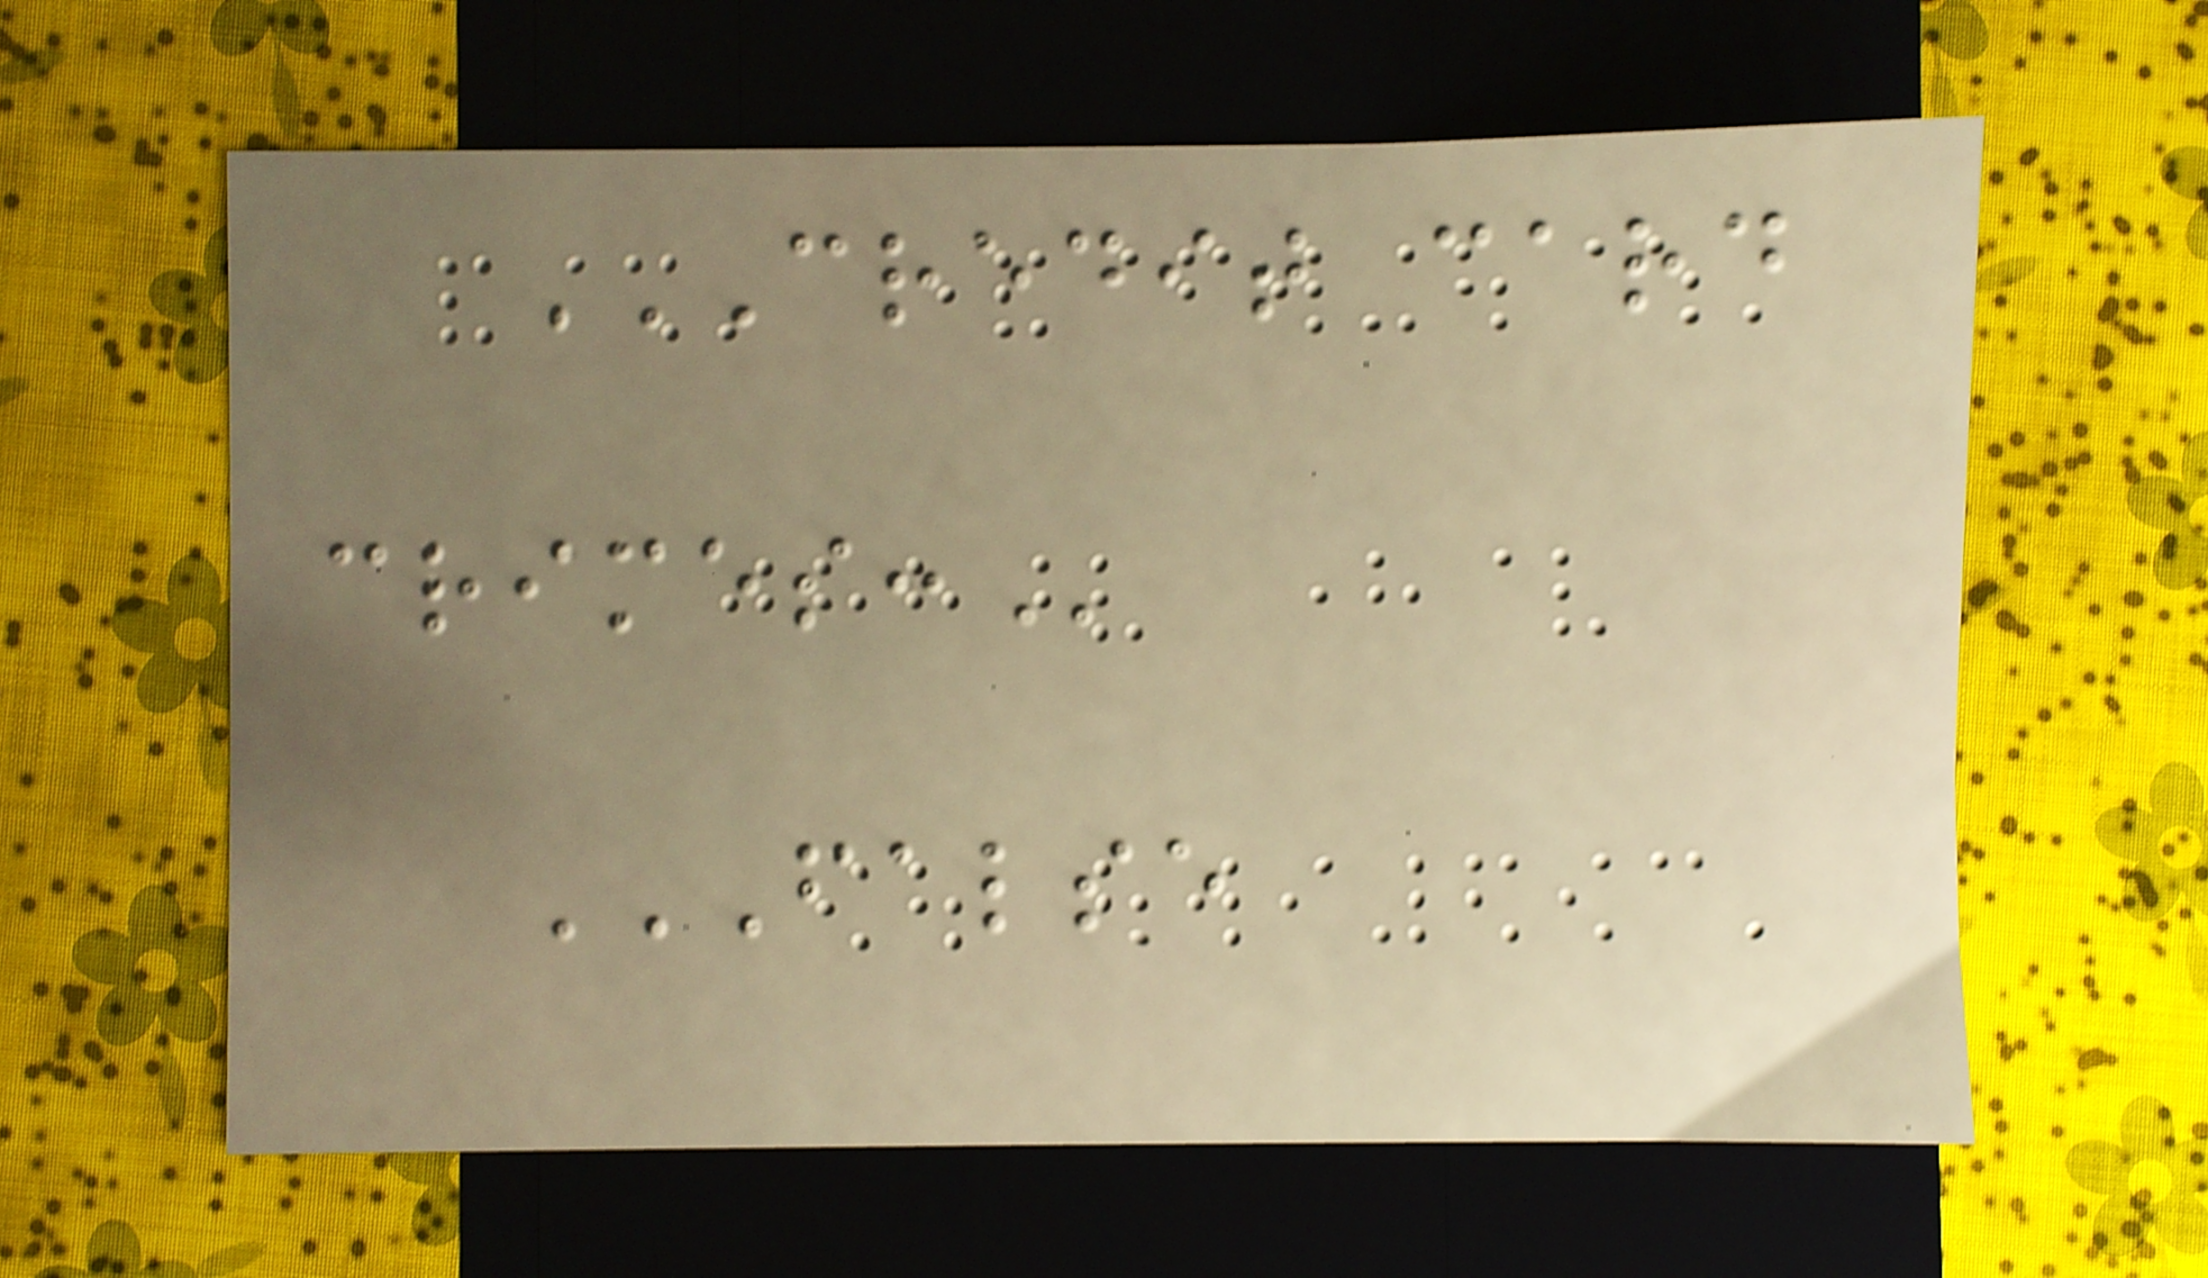CREDIT CARD
CRIMES:
FALSE
